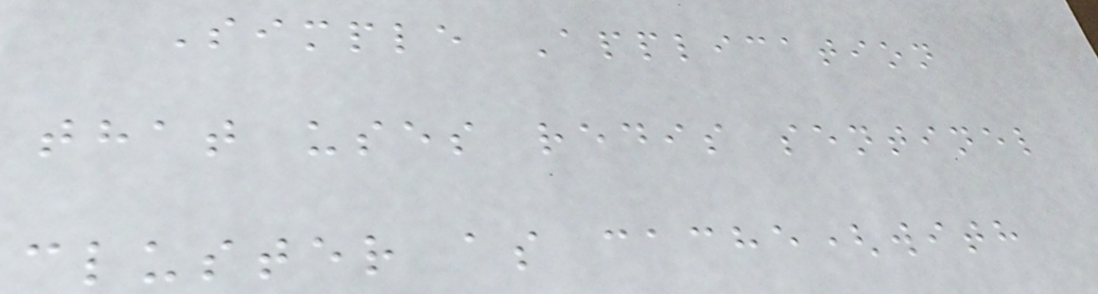Simple Application
that uses redis sentinel
cluster as cache(with
